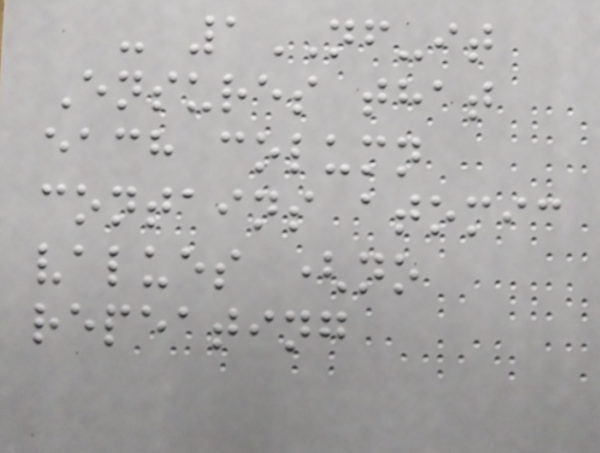- 1NF-it
Ensures that
each column
contains atomic
values (no
repeating
